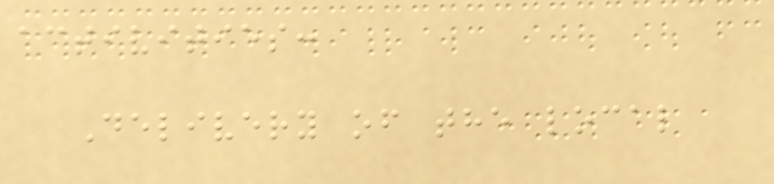activities:
Delivery of the local
